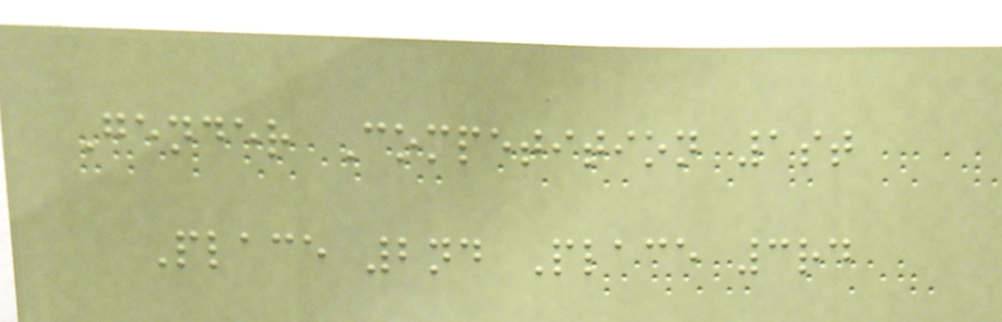Gender Competition 1st
Place 2nd Place 3rd
